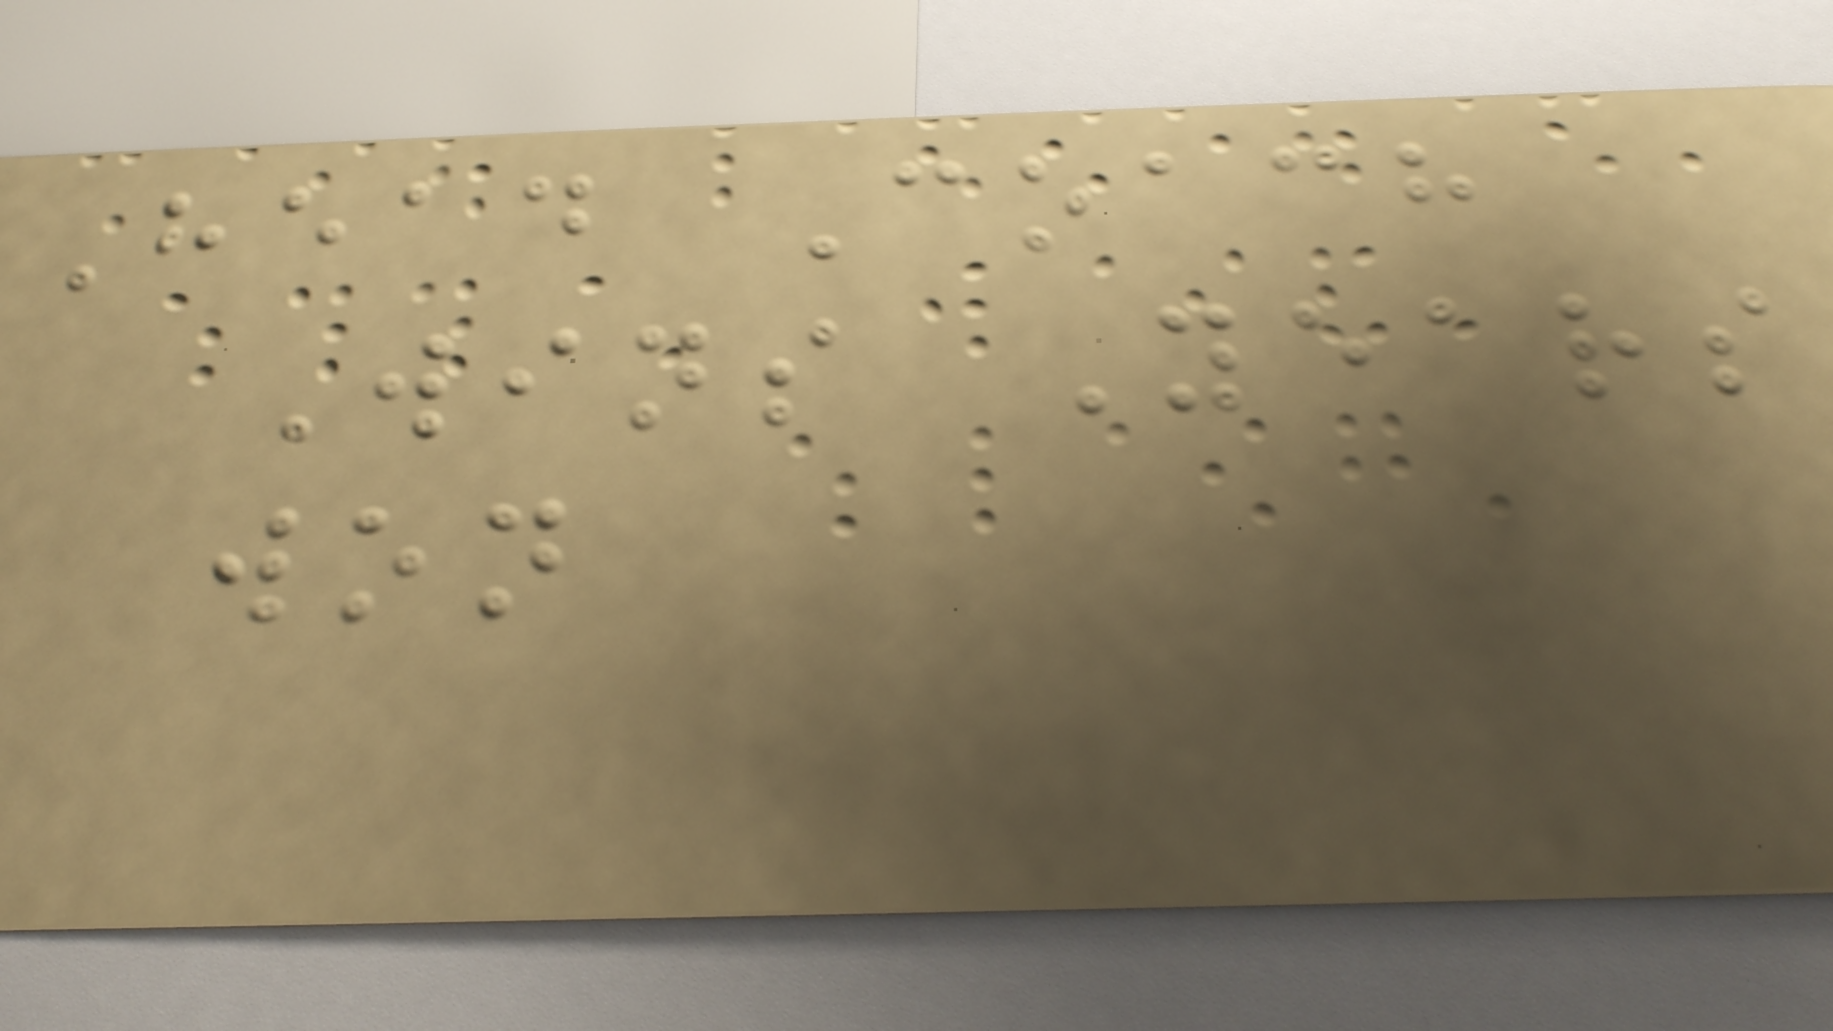Head Coach
Wins Years
won
